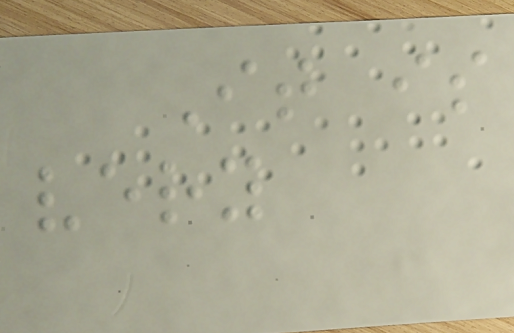It is
very
